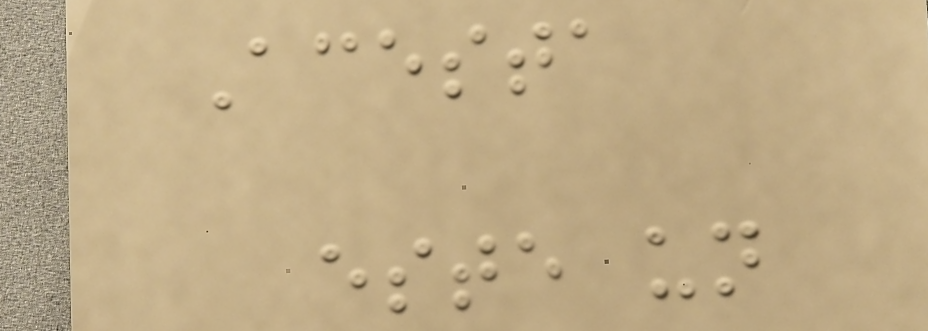Acesta
este un
